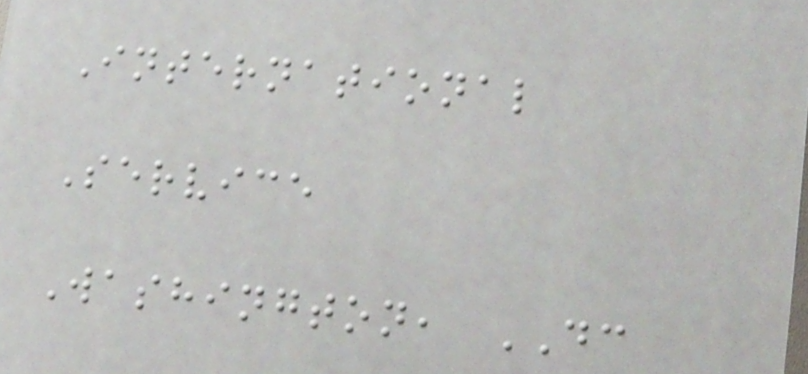International
Service
Washington, DC
